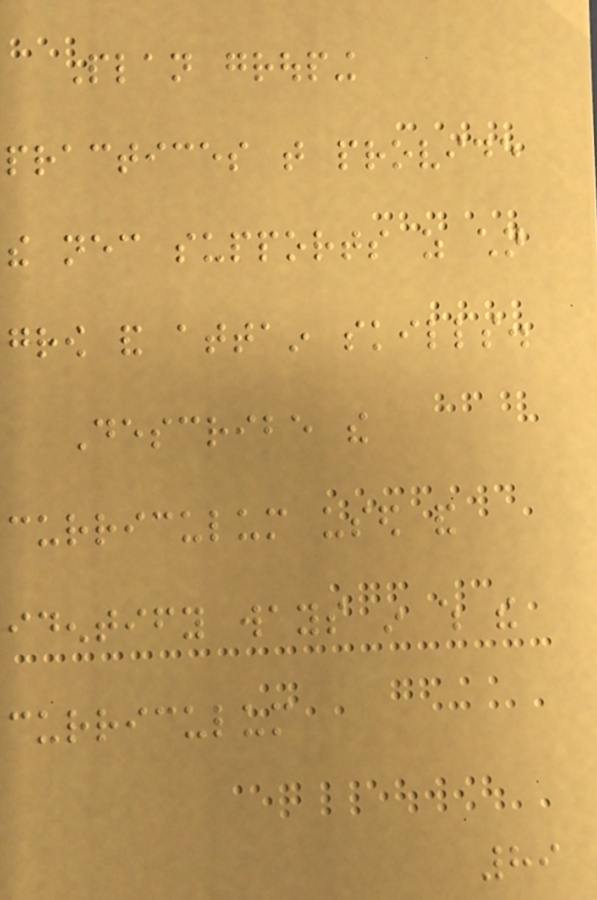Plan grouping
practices that provide
the necessary supports as children
grow and attain skills.
Describe the
curriculum used and
identify ways in which the
curriculum
89
